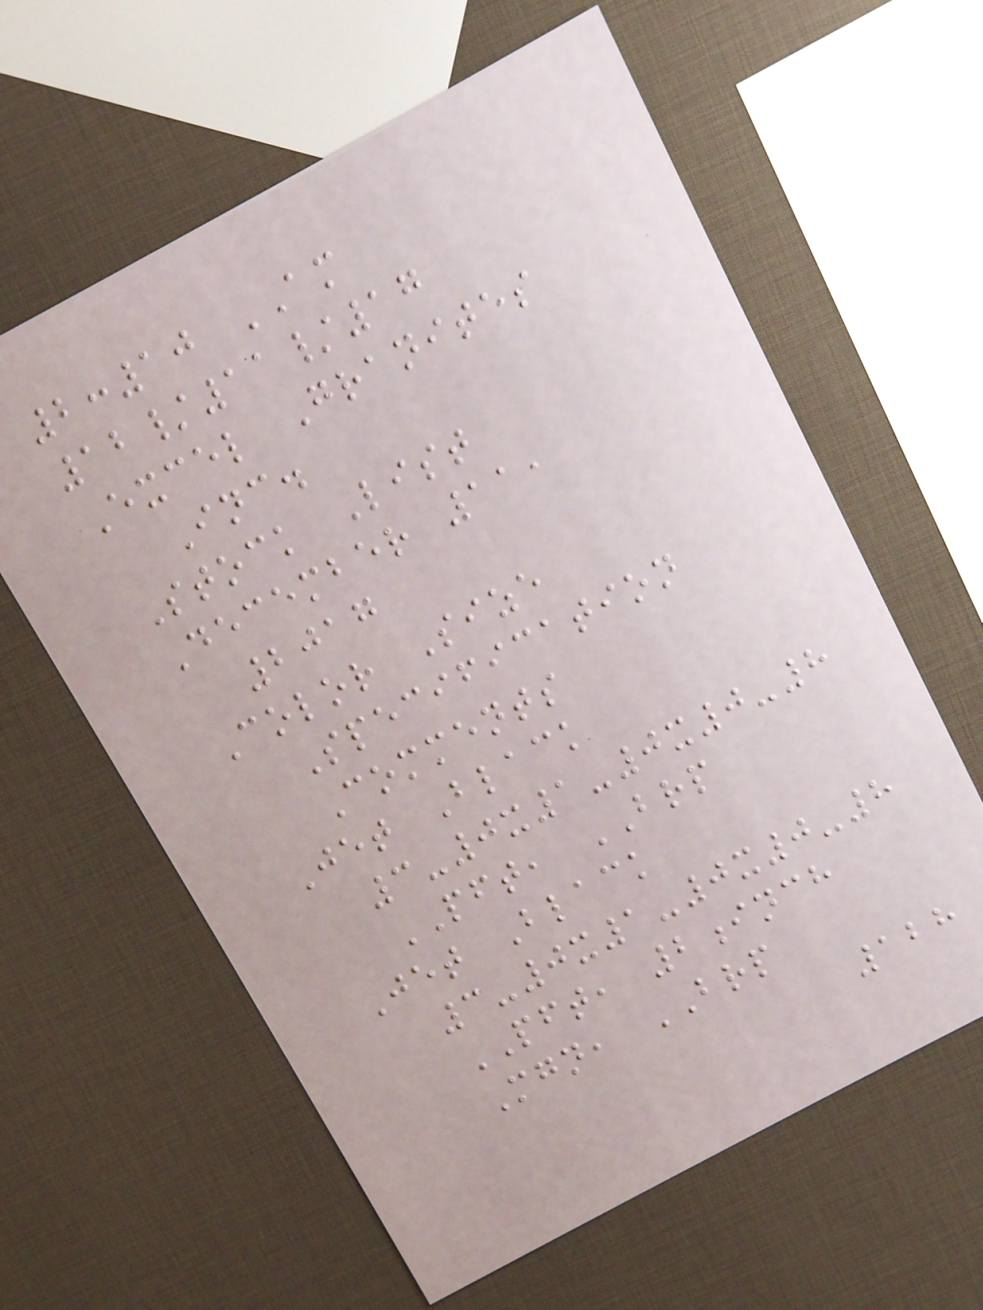2:10 AM
12/11/17
Excel Granites
Inc.
Stock List
December 11,
2017
Color Size
Specification
Comments
Jet Black
3-0x1-0x0-8
PFT, BRP
Jet Black
3-0x1-0x0-8
PFT, 2inch
Mgn, BRP
128
